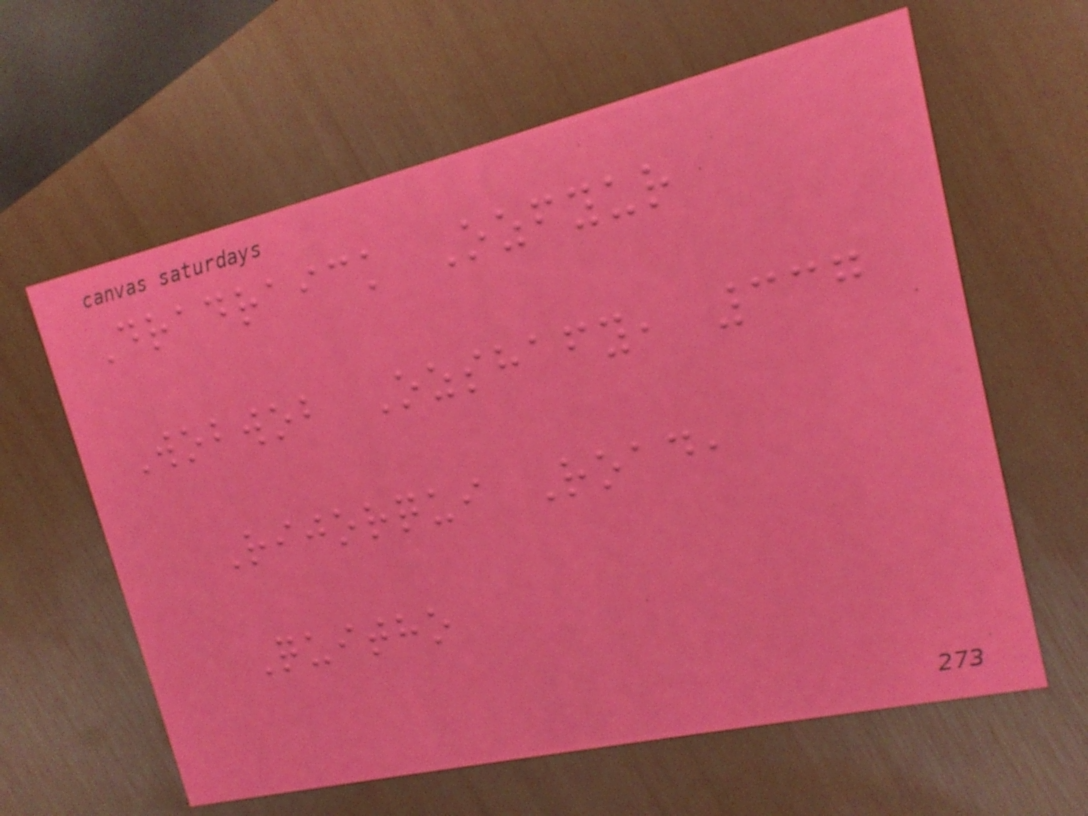Dradraick Ozfyur
Wobwob Ozshafy, 337
Rijorqui Road,
Quitho
